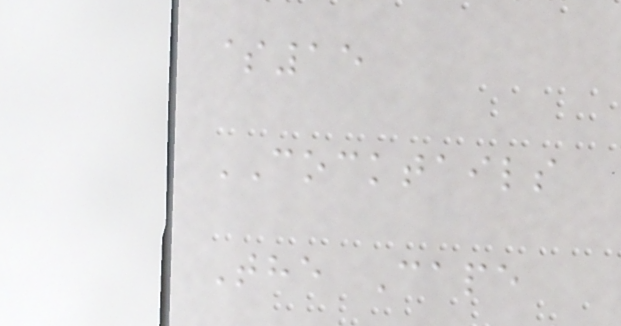$15
COCKTAILS
The Cape
